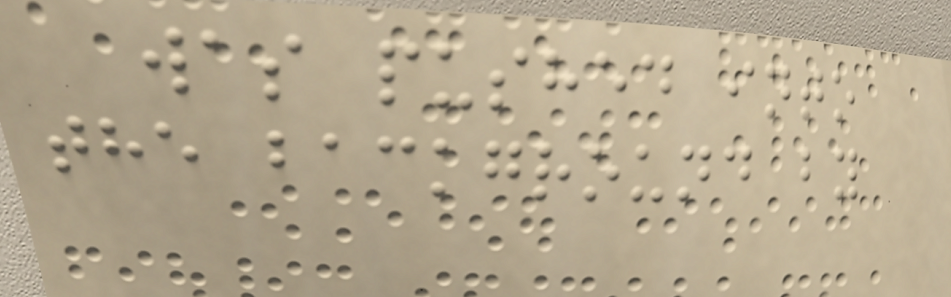was pushed into
the background by
